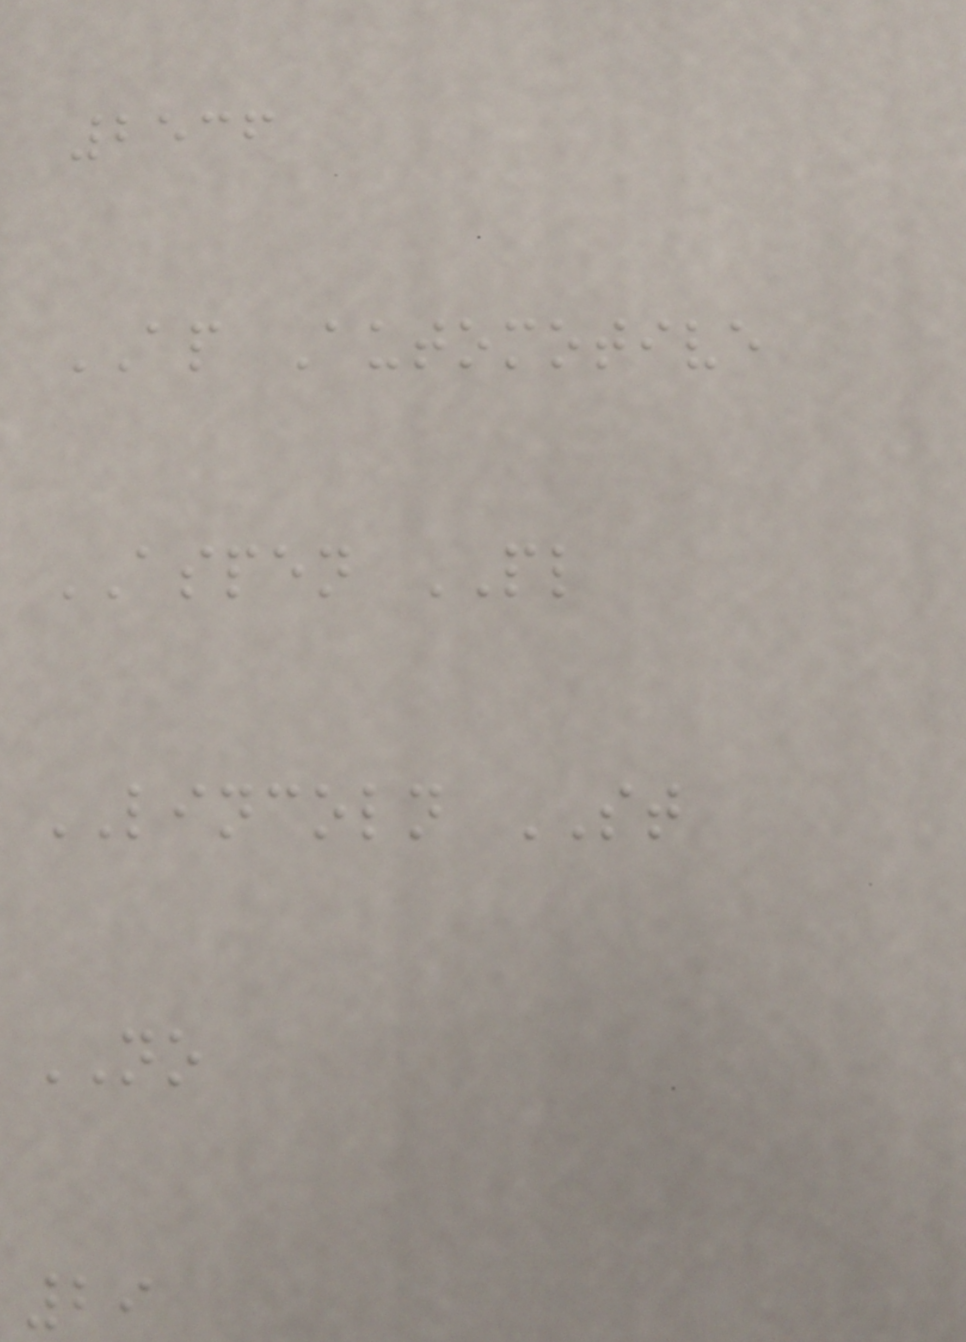2536
AP Automotive
ASPEN PL
LINCOLN ST
NO
29
